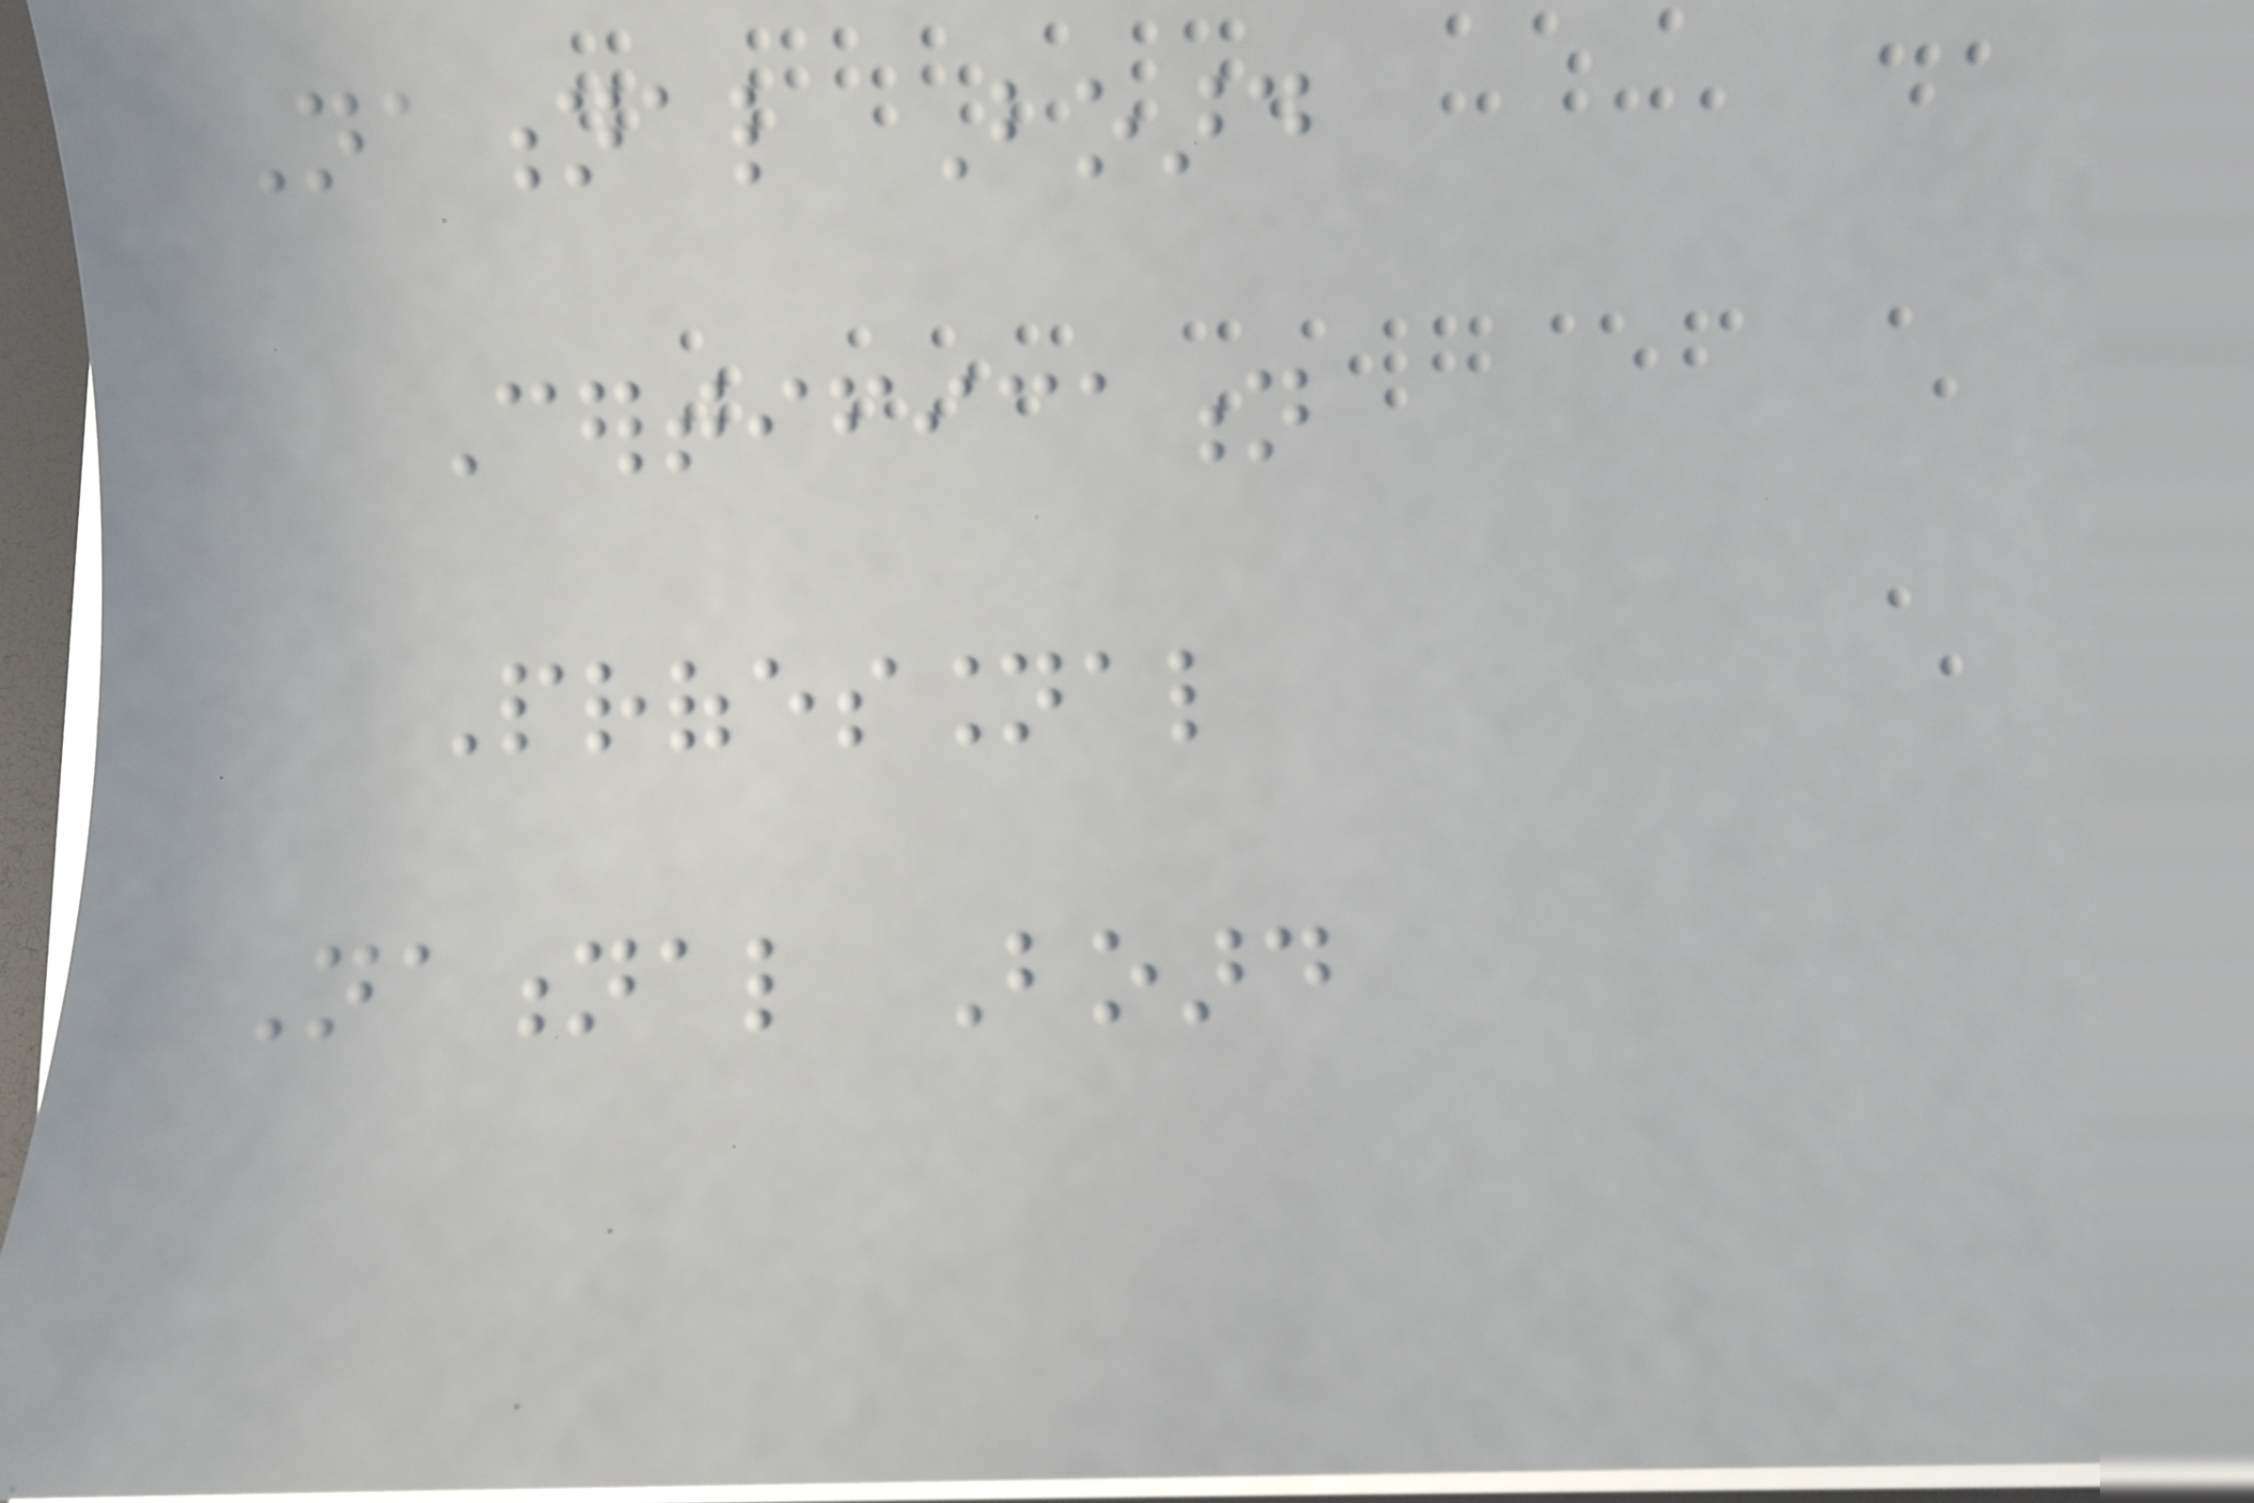National Board
Certification
Professional
National Board
